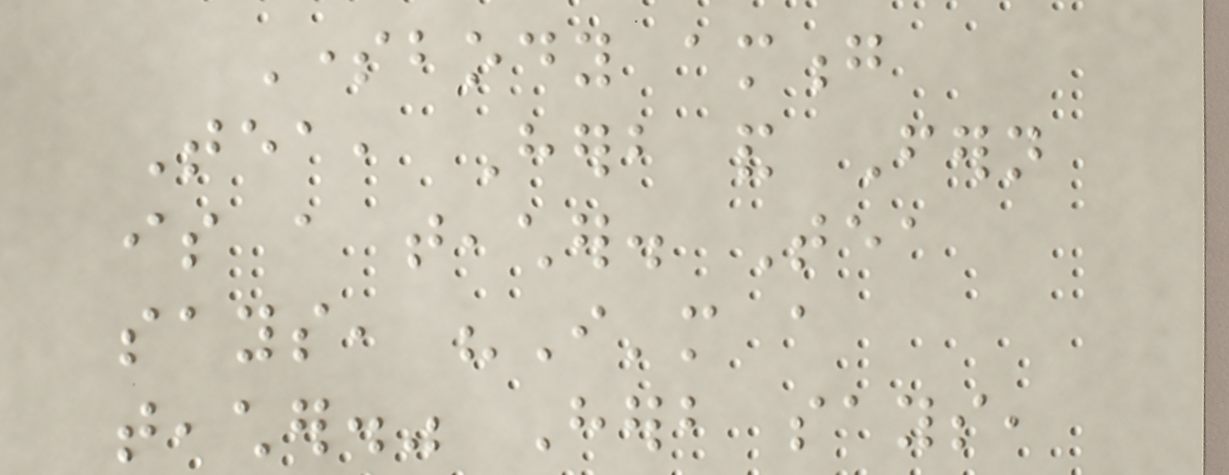Somebody among
Tea, Herb and Fern
is a teacher. Tea
says, "I'm a
teacher." Herb says,
